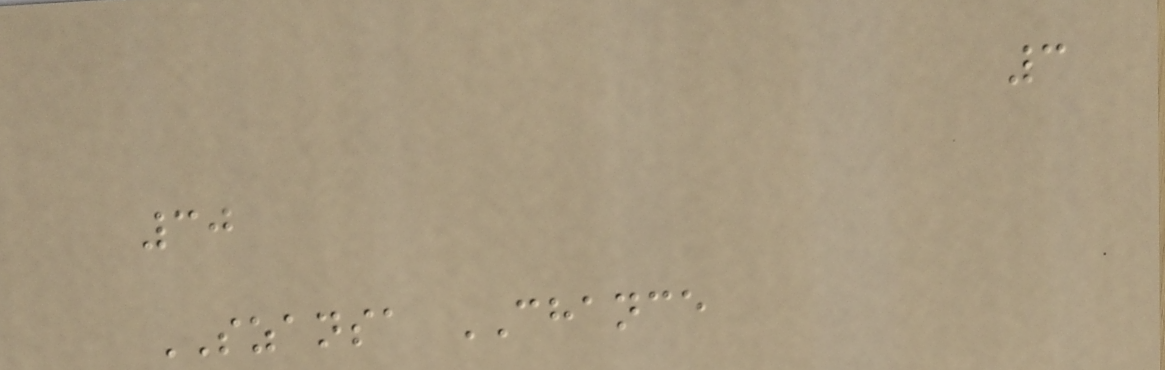3
30
SZANSA CHANCE
